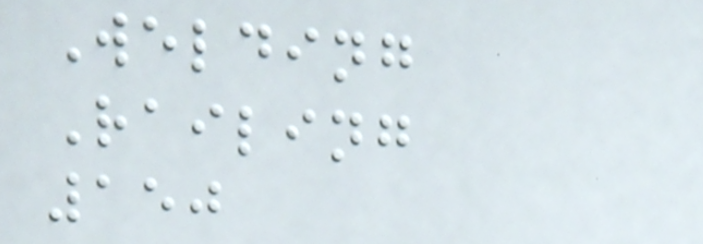Welding
Railing
150
